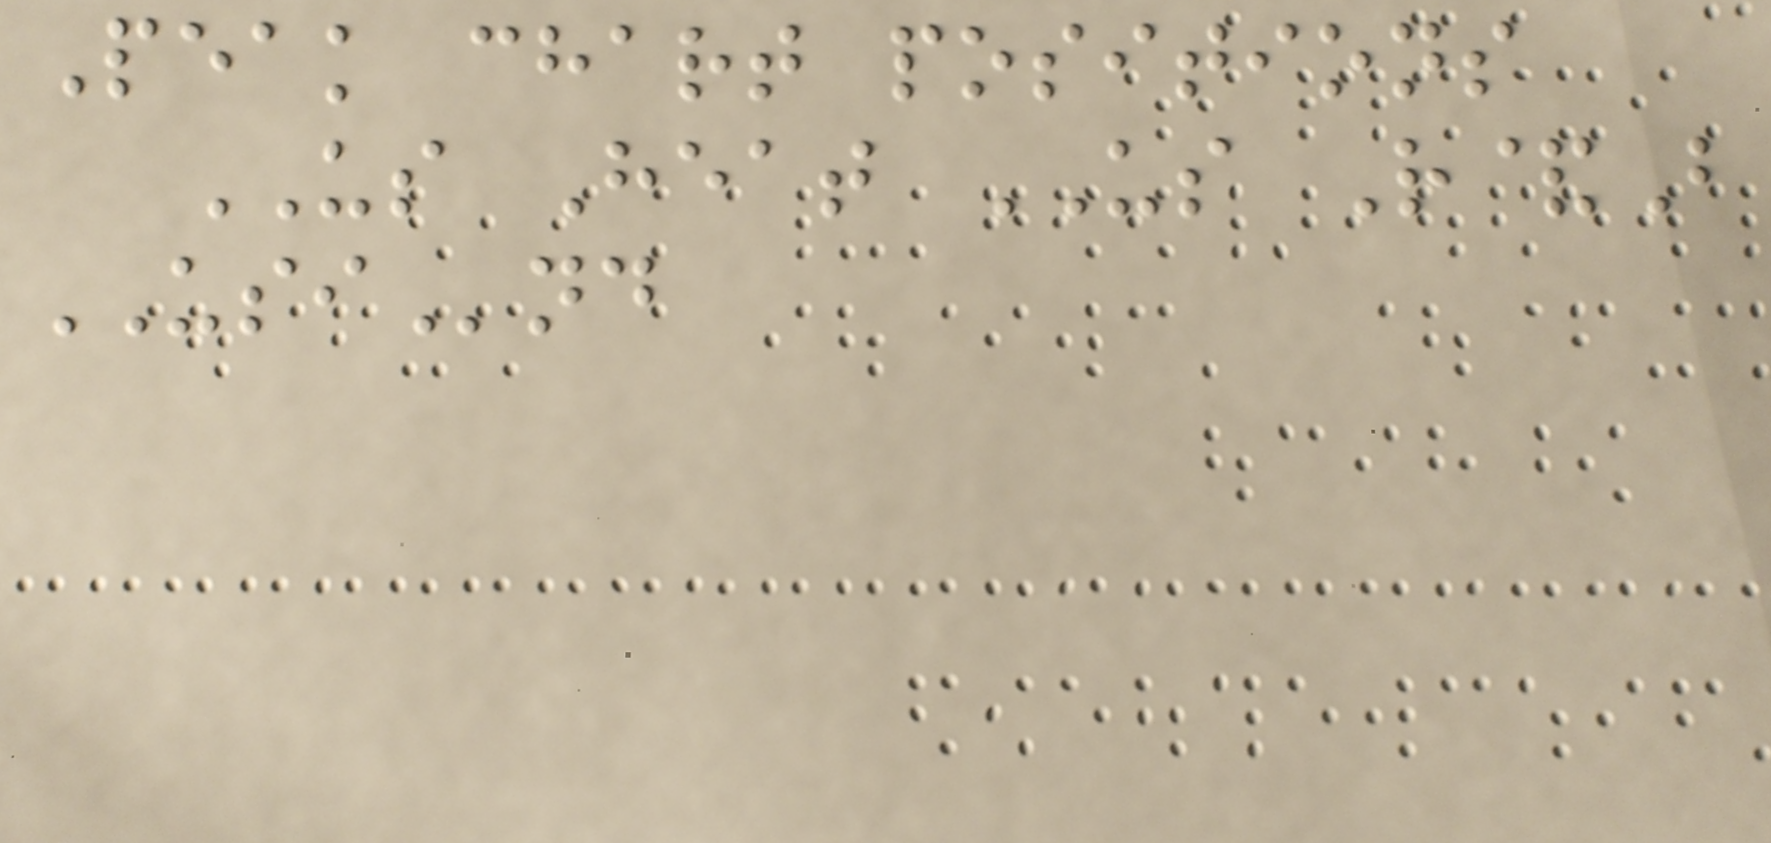Peak chart positions
US Heat US R&B
USInd
